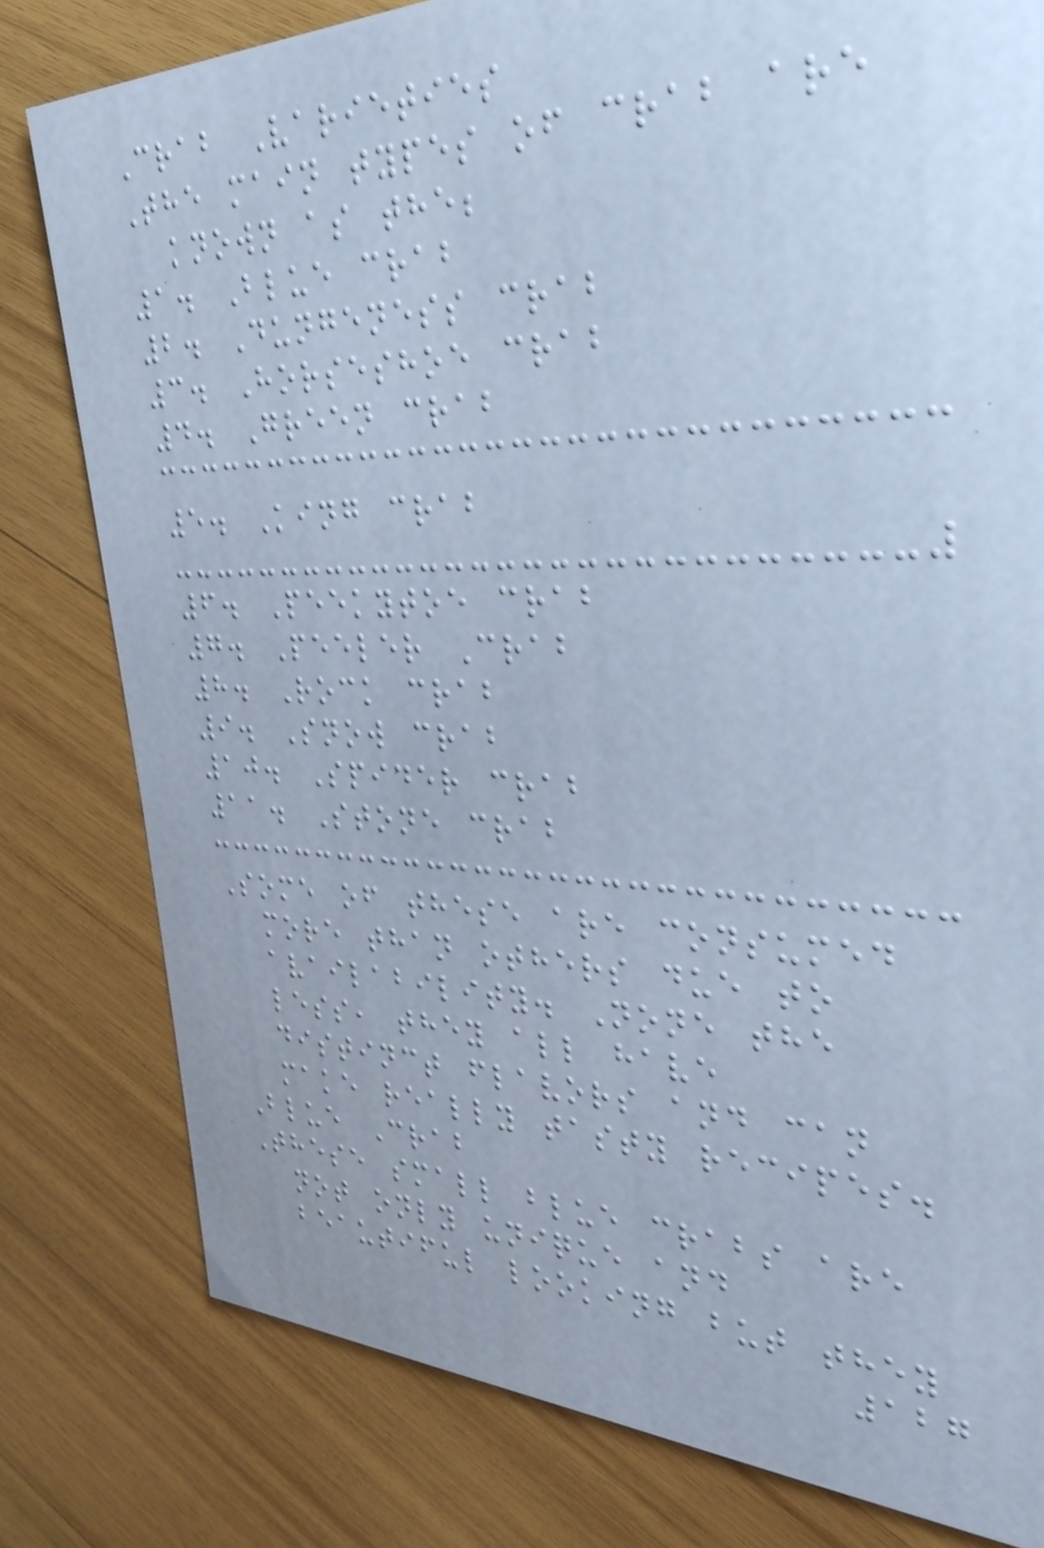Crab Varieties
The main types of crab are
known as the;
1. Blue crab
2. Dungeness crab
3. Horseshoe crab
4. Green crab
5. King crab
6. Peekytoe crab
7. Peeler Crab
8. Rock crab
9. Snow crab
10. Spider crab
11. Stone crab
Some of these are consumed
more than others due to
availability. None the
less, they all have
distinct flavors and can
make really tasty recipes.
Blue Crab
These small blue crabs are
not only unique and
beautiful looking but they
127
